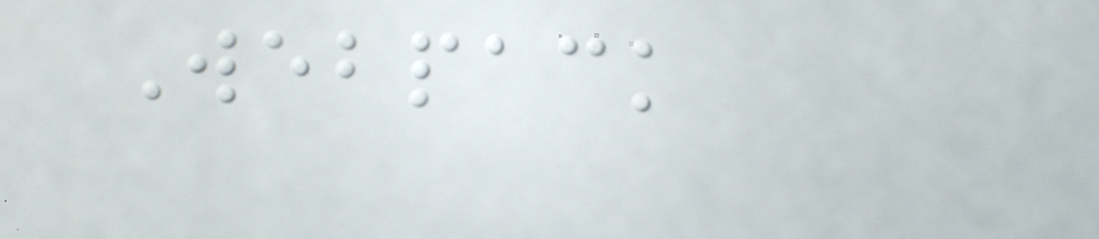Webpack
